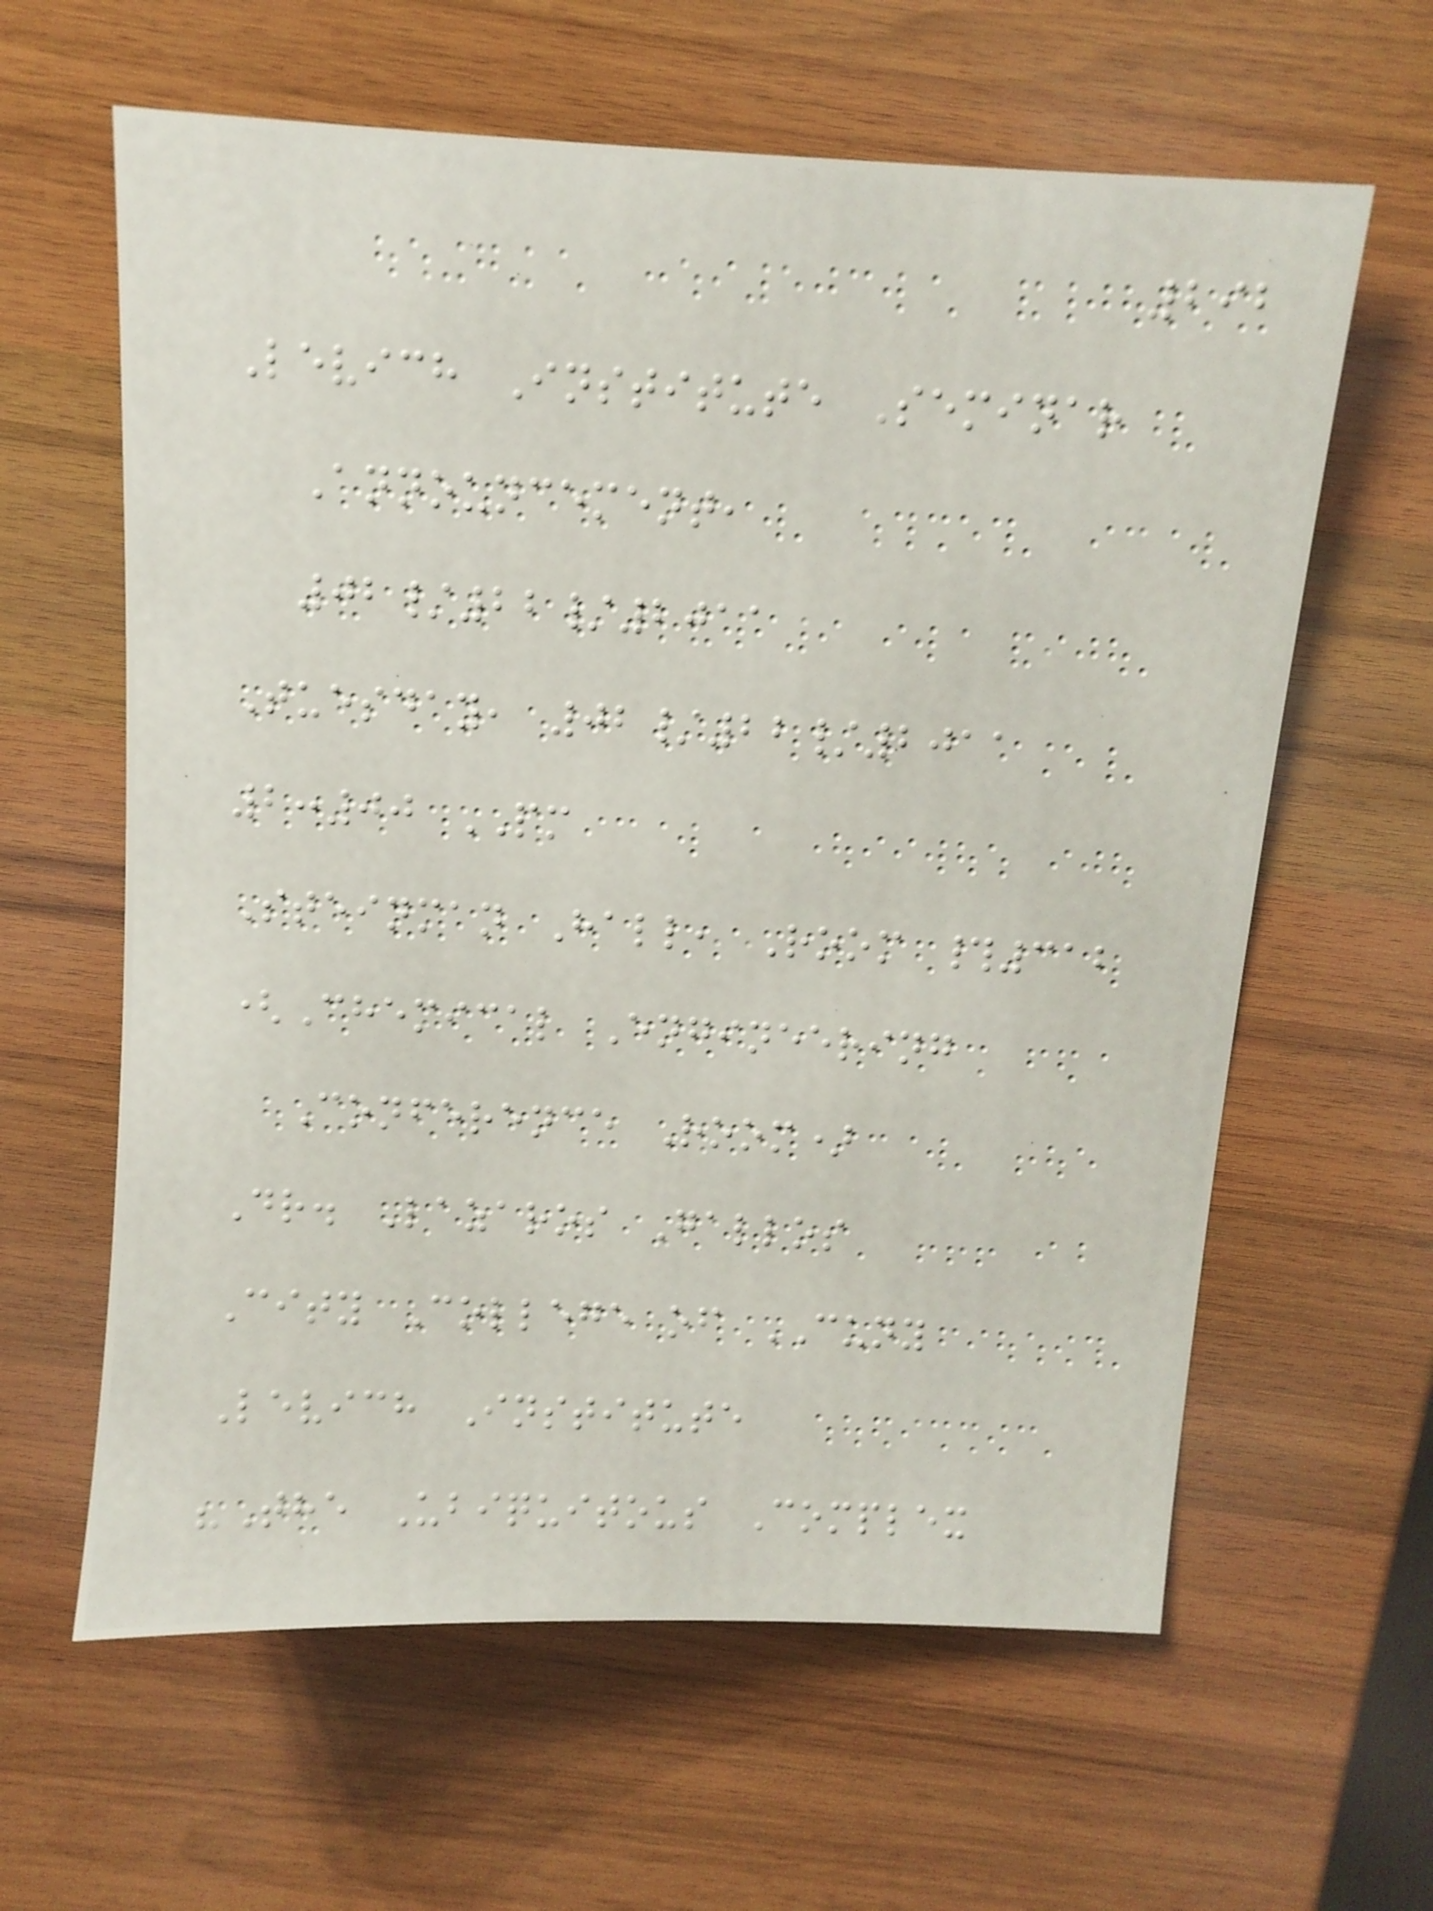292
Levich Institute Seminar
Announcement,
02/22/2011
Tuesday, 02/22/2011
2:00 PM
Steinman Hall, Room #312
(Chemical Engineering
Conference Room)
Dr. Lazaros Gallos
City College of CUNY
Levich Institute
"The Ubiquitous Complex
